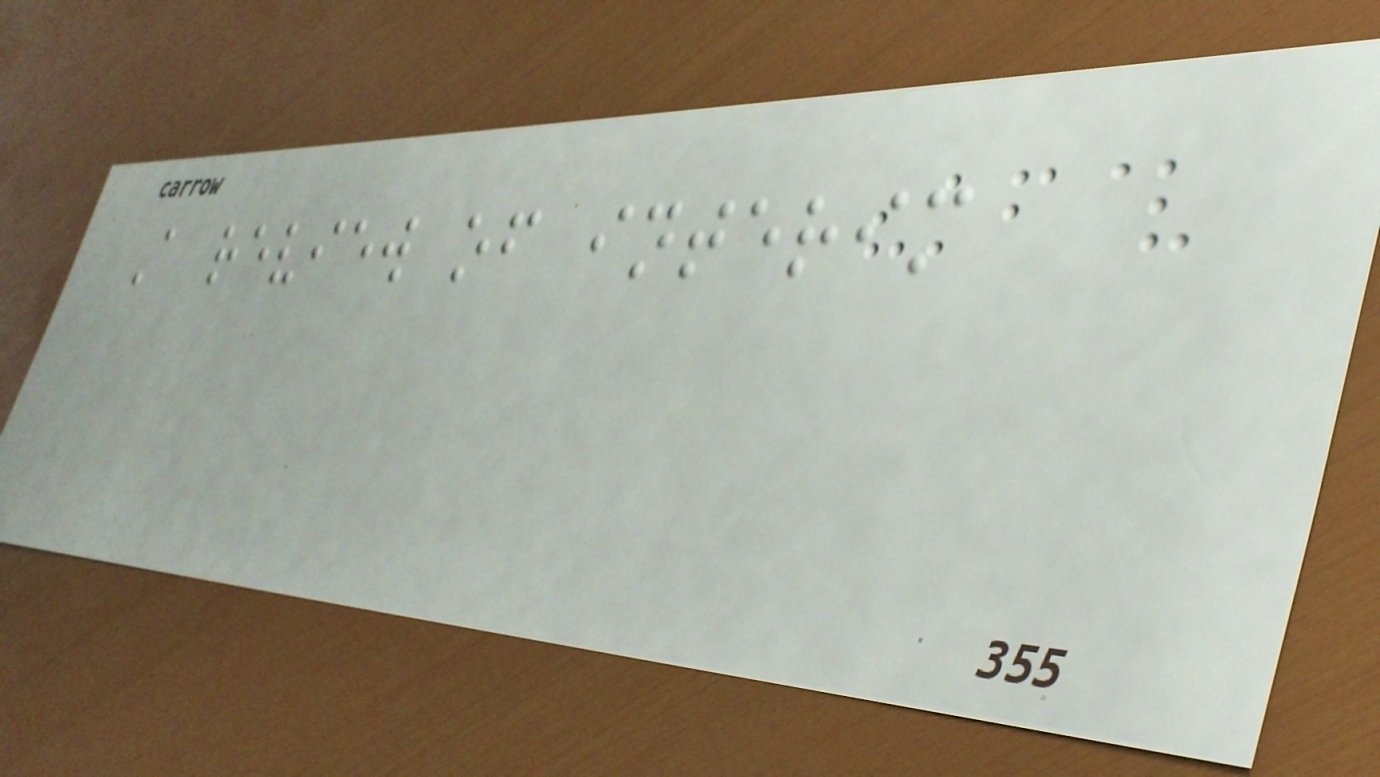A review of interim
